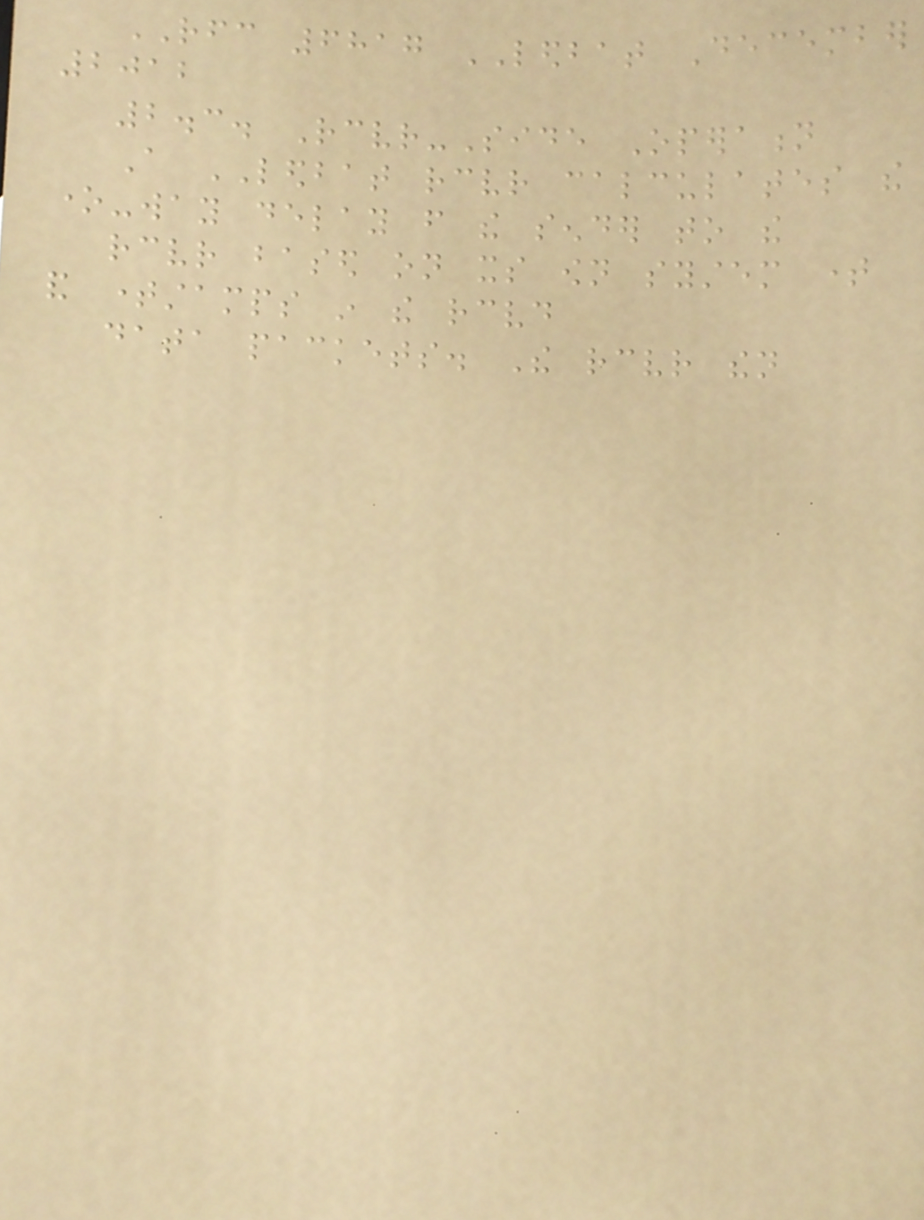RFC 6817 LEDBAT December
2012
2.3. Receiver-Side Operation
A LEDBAT receiver calculates the
one-way delay from the sender to the
receiver based on its own system time
and timestamps in the received
data packets. The receiver then
